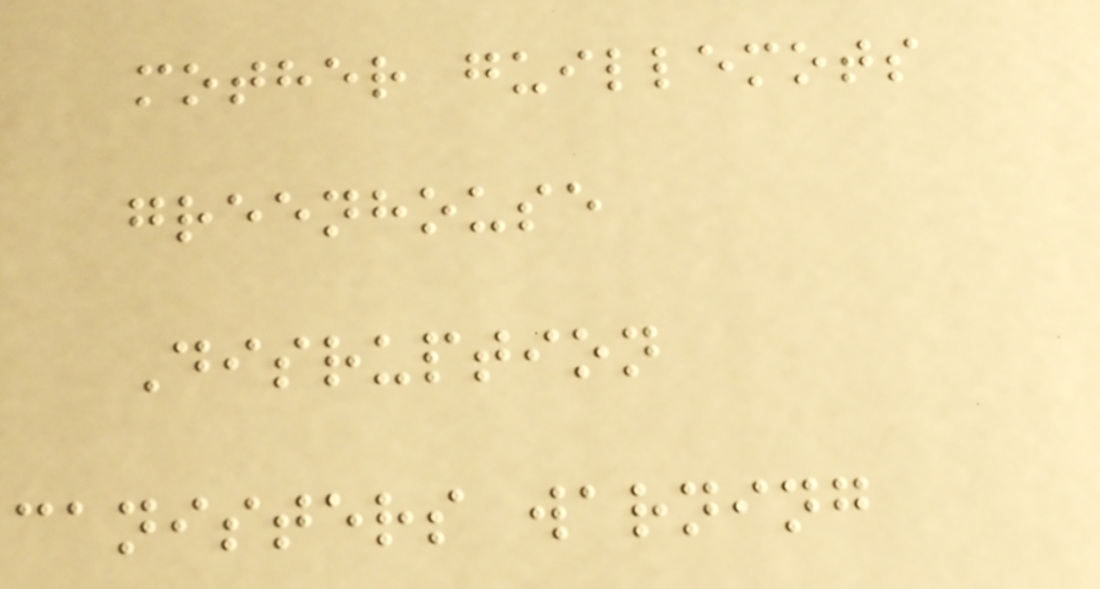mother guillemots
greenhouse
Disruption
canisters warning
